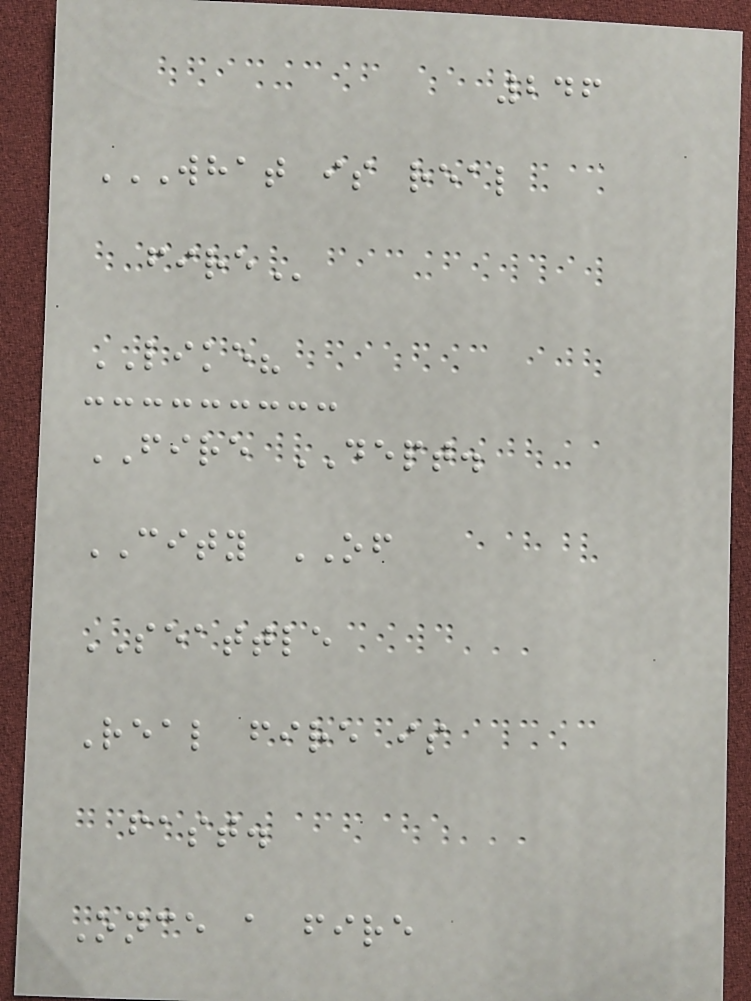246
WHAT IS REAL
FIRE
LIKE?
FIRE DEPT.
CITY OF
SEATTLE
Real fire is
fast.
Once a fire
